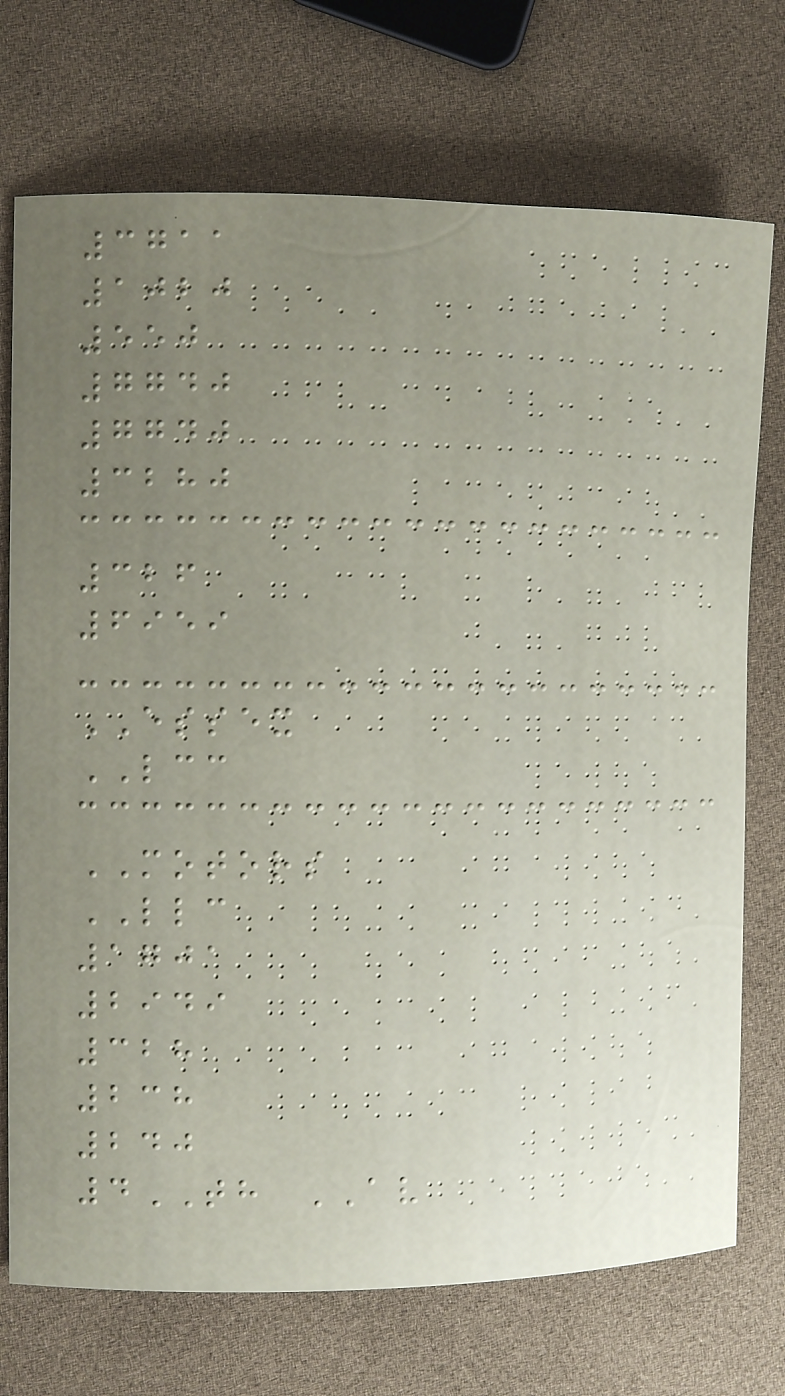3711
1020
550
7740
7740
3280
326
6959
ESSEX
LCC
MOTORS
LLC
1701
2949
328
238
240
4TH AV
